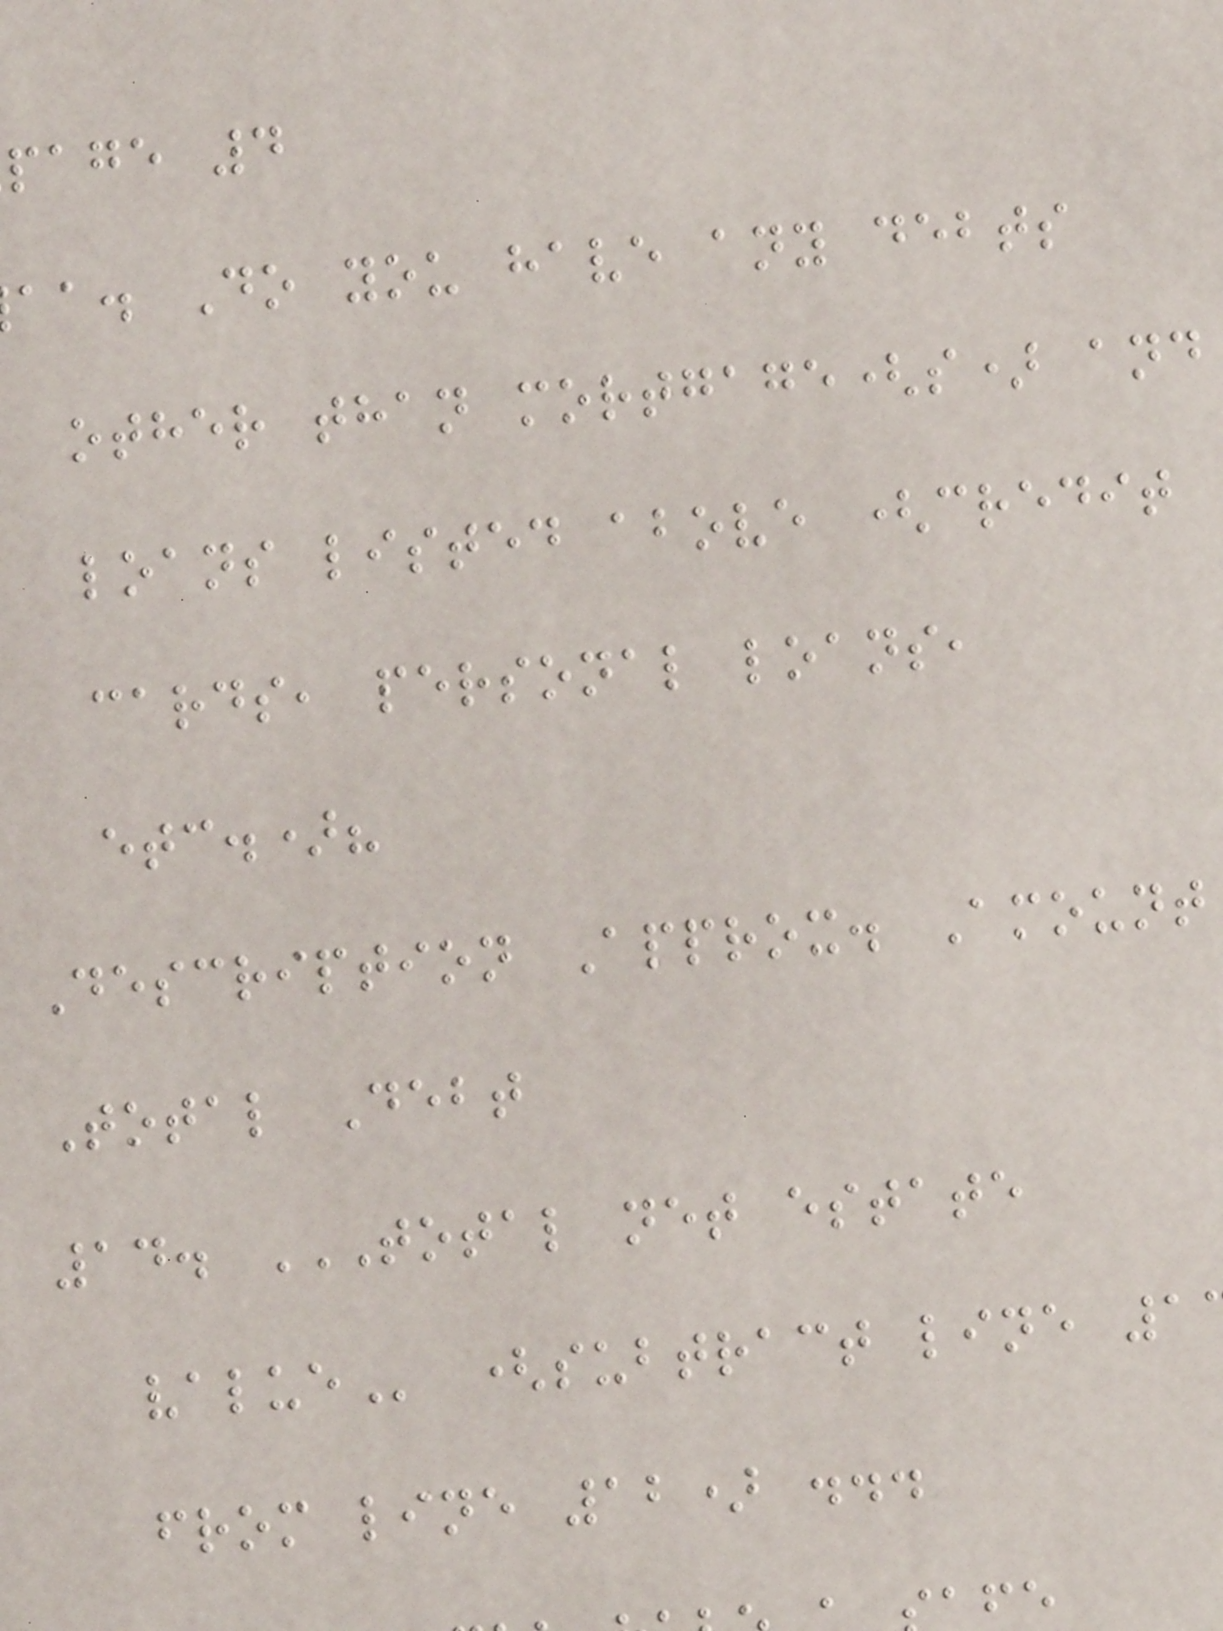page 4
aa. Do you have any debts
other than mortgage(s) and
loans listed above (credit
cards, personal loans,
etc.)?
Description Approx. Amount
Total Debt
14. TOTAL NET ESTATE
(subtract line 1
from line 12) ...
